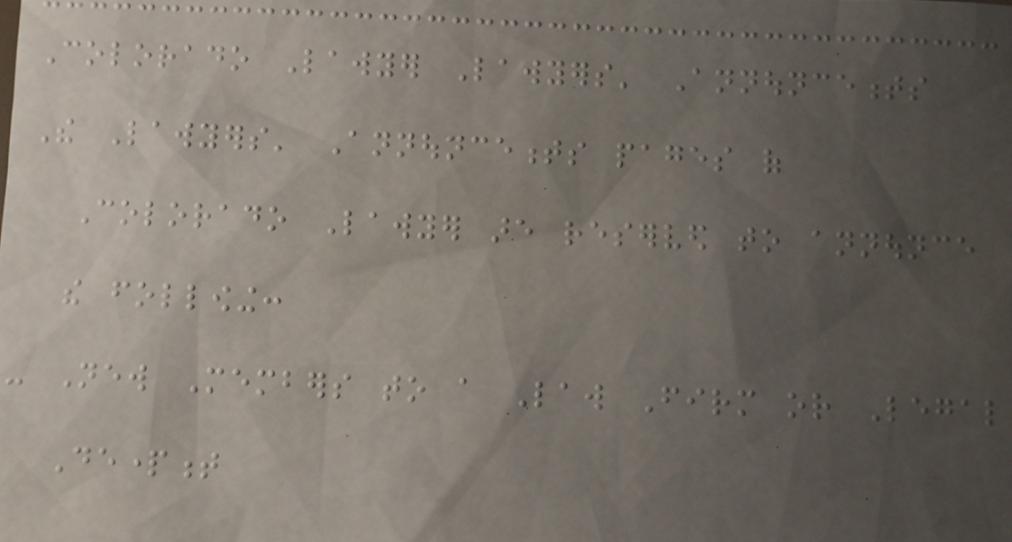Colorado Lawyer Lawyers' Announcements
The Lawyers' Announcements pages of
Colorado Lawyer are reserved to announce
the following:
- New Members to a Law Firm or Legal
Department
